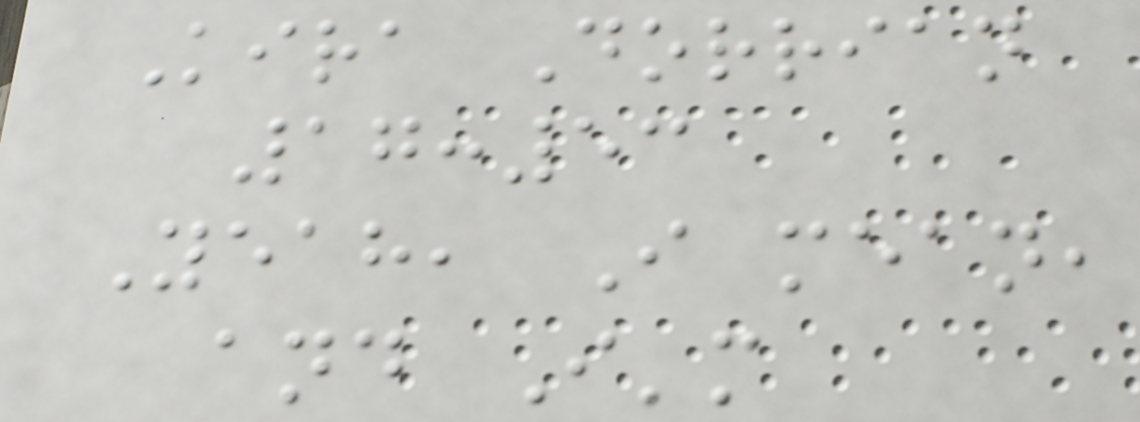Kira Dorrian
17:53
Yeah, I mean,
and I'm
